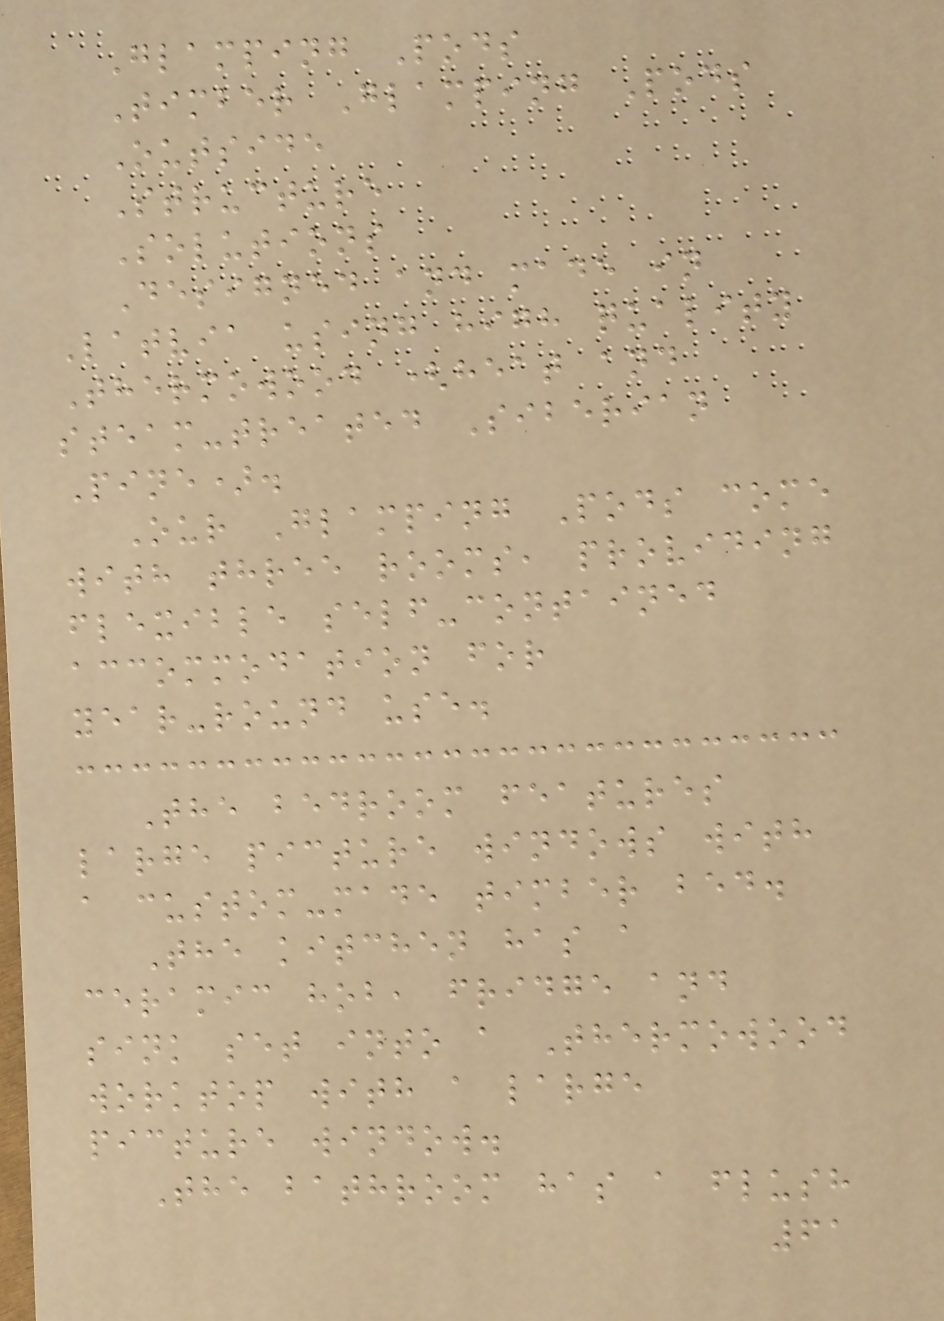Glamping Pods
Timber Glamping Pods
Outside
Structure
Solutions
Designed and made in
Latvia using high quality
Thermowood (heat and
steam-treated Siberian
Pine).
Our Glamping Pods come
with three rooms, providing
flexible self-contained
accommodation for
year-round use.
The bedroom features
large picture windows with
a custom-made timber bed.
The kitchen has a
ceramic hob, fridge and
sink set into a Thermowood
worktop with a large
picture window.
The bathroom has a flush
61
